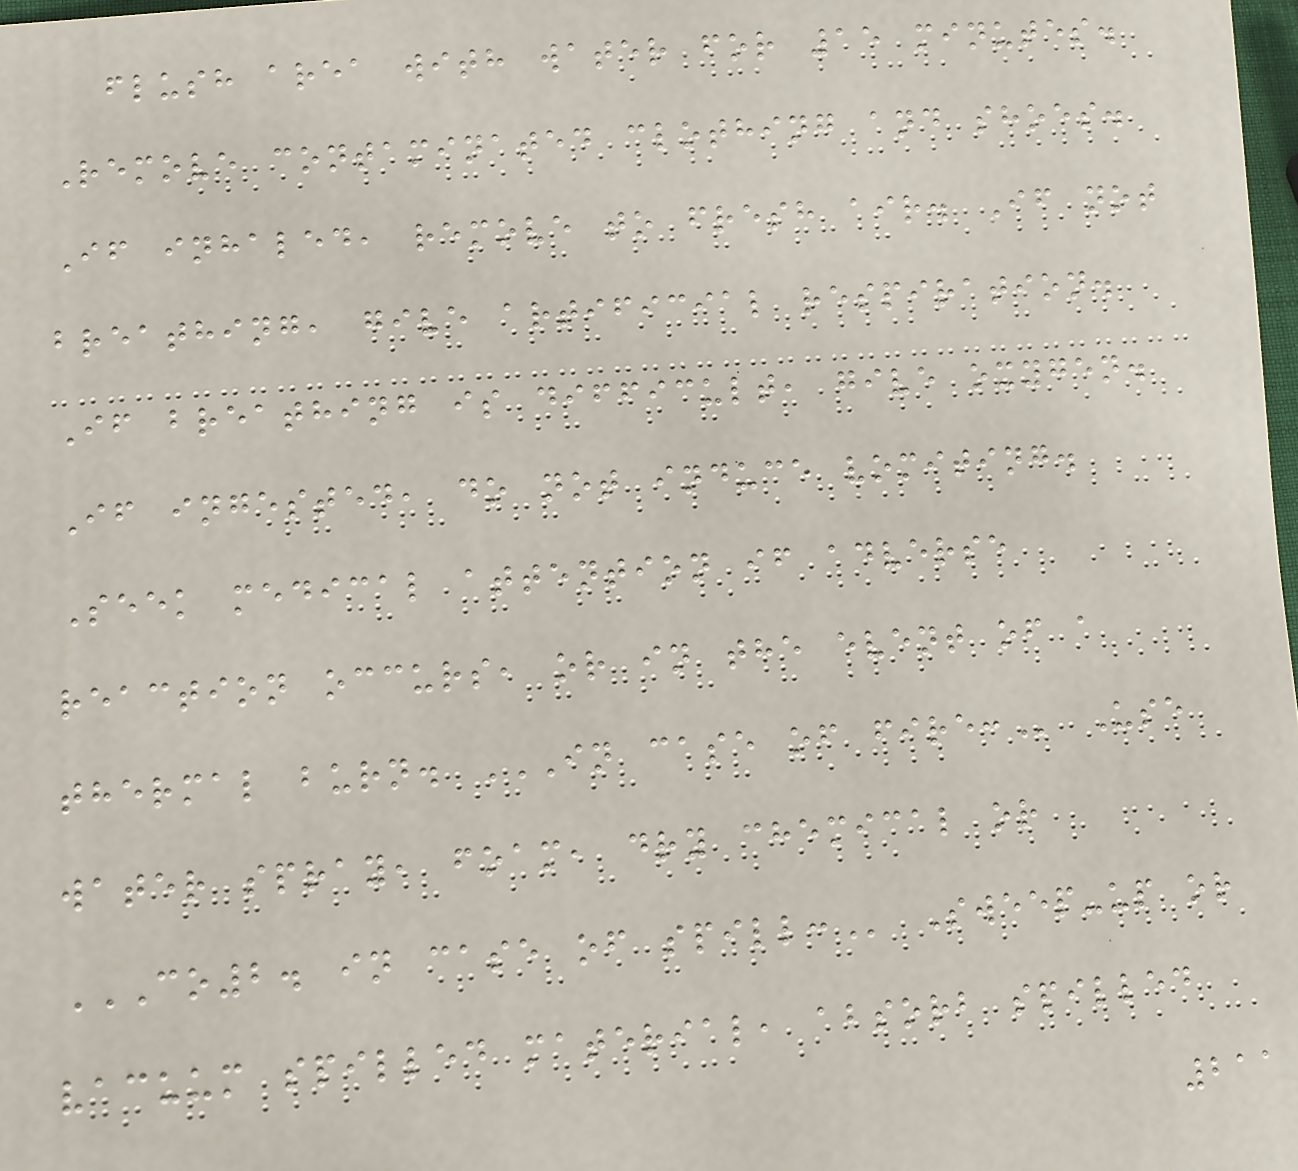flush area with water for 15 minutes.
Remove contaminated clothing and shoes.
If inhaled, remove to fresh air. If not
breathing, give artificial respiration.
If breathing is difficult, give oxygen.
If ingested, do not induce vomiting.
Seek medical attention if adverse
reaction occurs, or in the event of a
thermal burn. IN CASE OF FIRE: Use
water spray, foam, dry chemical or
CO2. IN CASE OF SPILL: Sweep-up or
vacuum spilled material, absorb spilled
211
